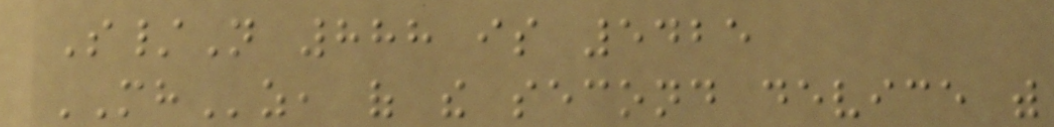S/N 888 is 5425
MHz, of the second device with
